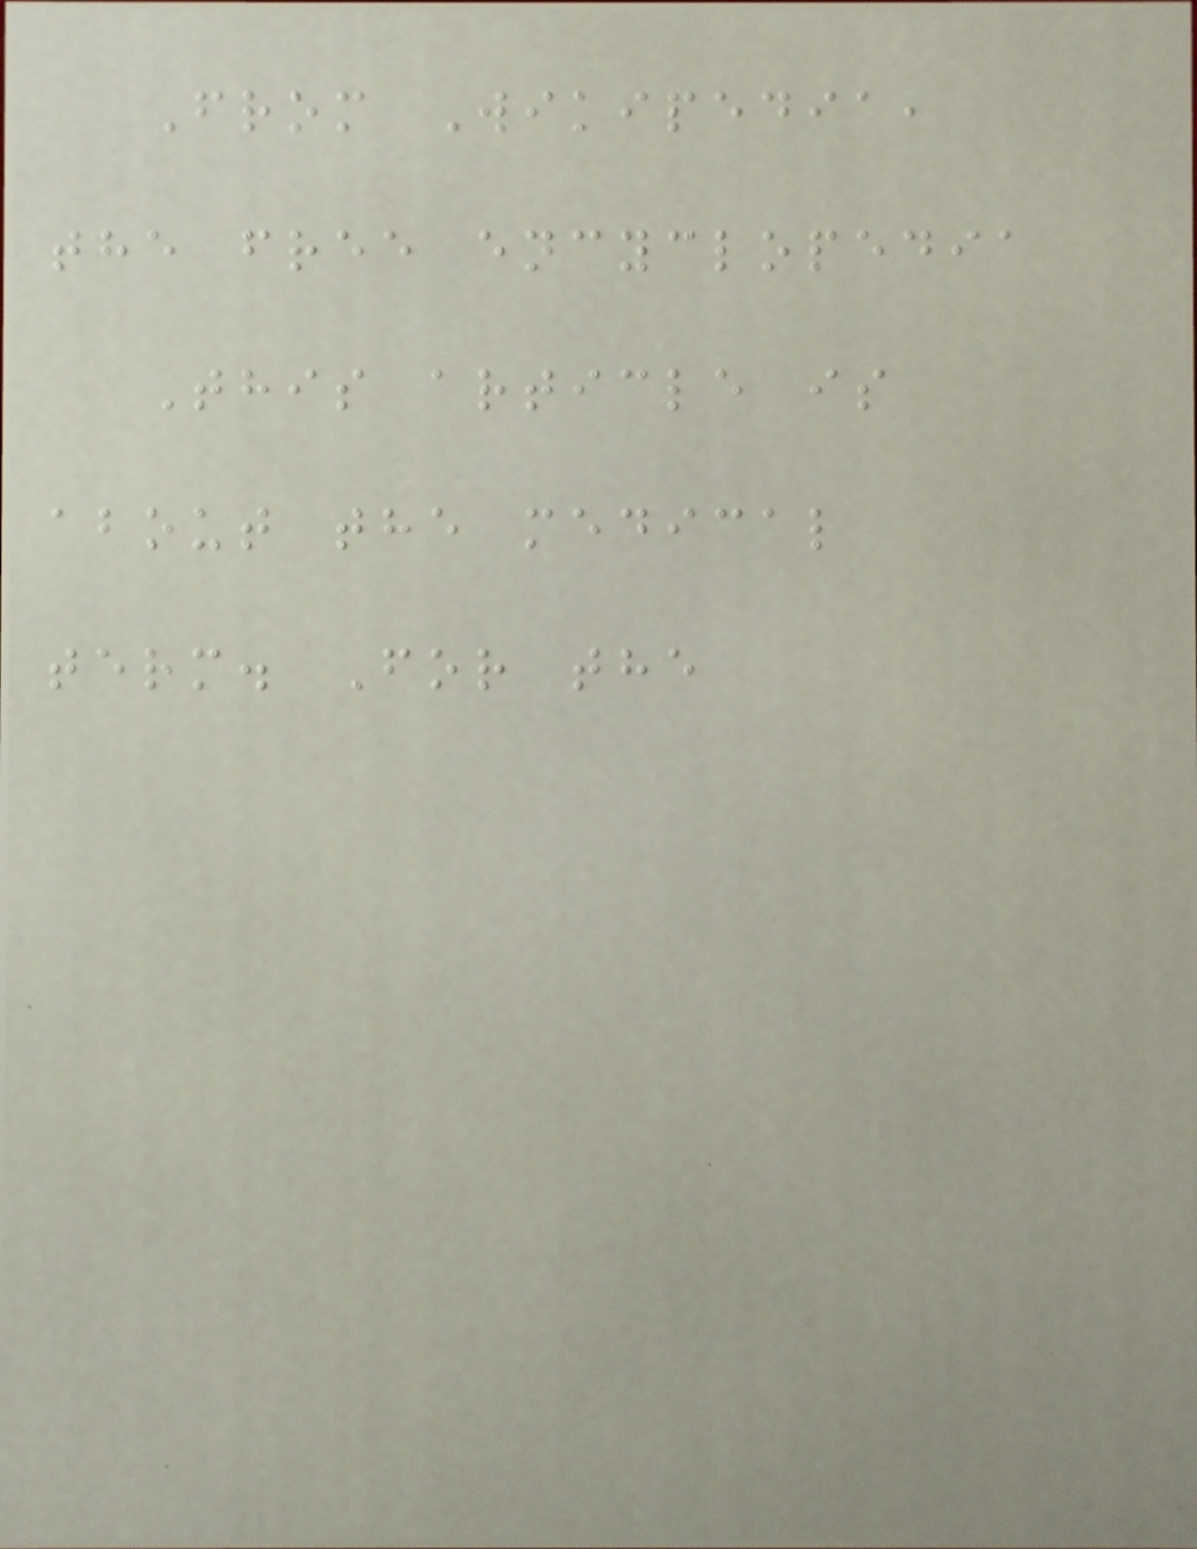From Wikipedia,
the free encyclopedia
This article is
about the medical
term. For the
